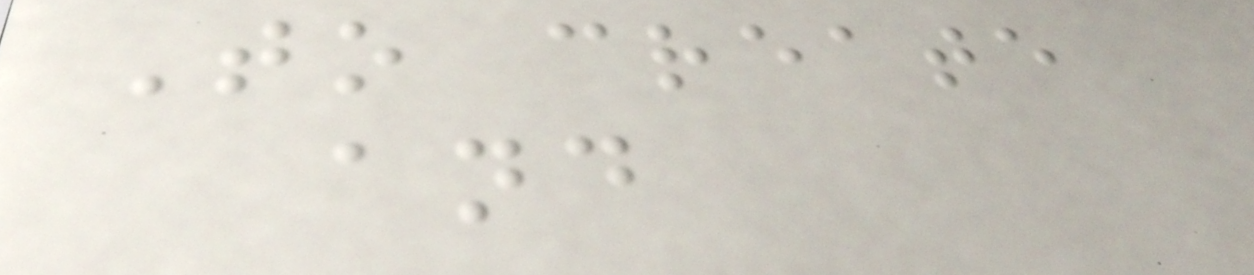To create
and
